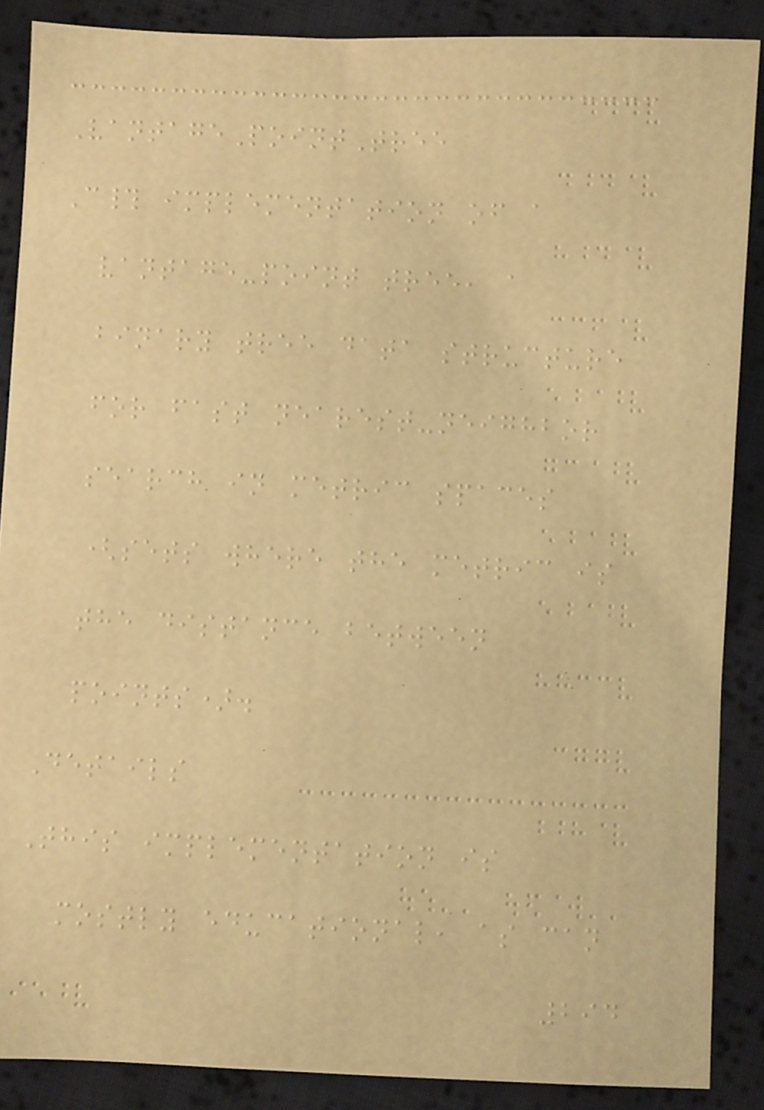VantagePointTree
C# implementation of a
vantage-point tree, a
binary tree data structure
for fast nearest-neighbor
search in metric spaces
(sets where the metric is
the distance between
points).
Details
This implementation is
mostly educational, as can
294
